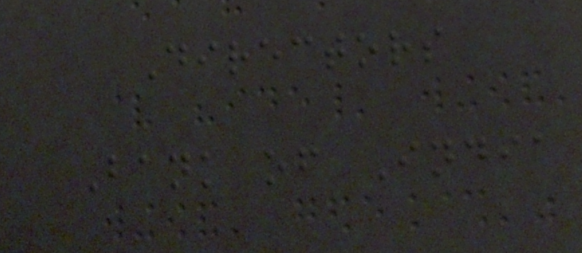Directors
Bank of India
